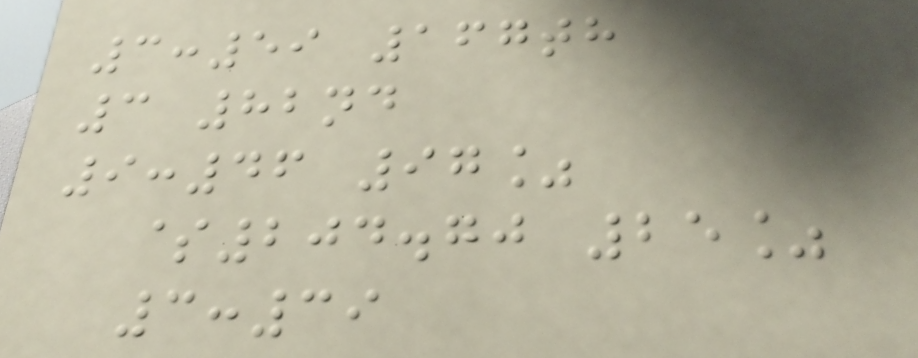3:59 167th
3 82nd
9:46 97%
$204.70 25%
3:39
